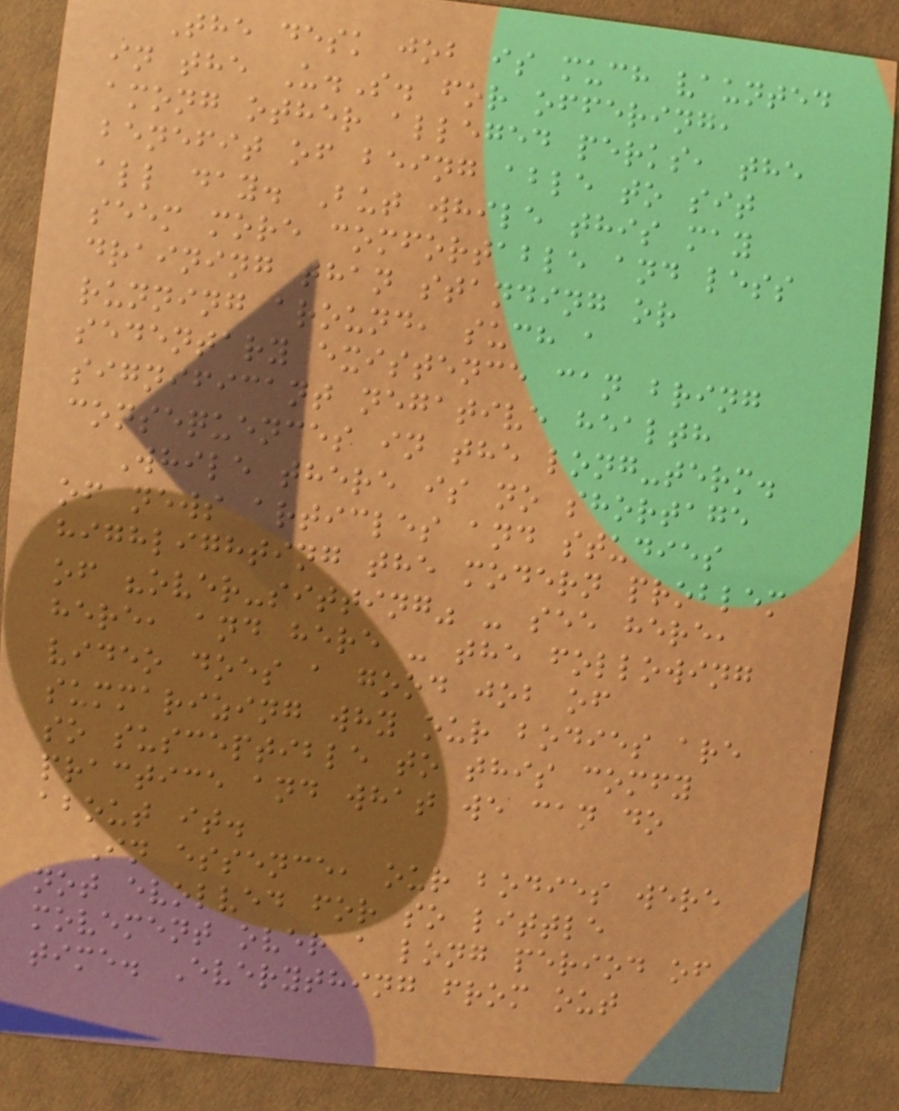The desk job is much vaunted
in the U.S. for offering,
among other alleged perks, the
benefit of being able to sit
all day. But while this may
seem more comfortable and less
draining than standing or
running around, such a
sedentary existence can bring
significant negative health
consequences in the long-term.
While there is no shortage
of news articles and studies
highlighting the modern problem
of "over-sitting" - see here,
here, and here - the following
video does a good job of
summarizing why our bodies are
so susceptible to this comfy
practice and what we can do
about it.
In essence, our bodies were
not evolved for so little
movement over a long period of
time. Everything from out
